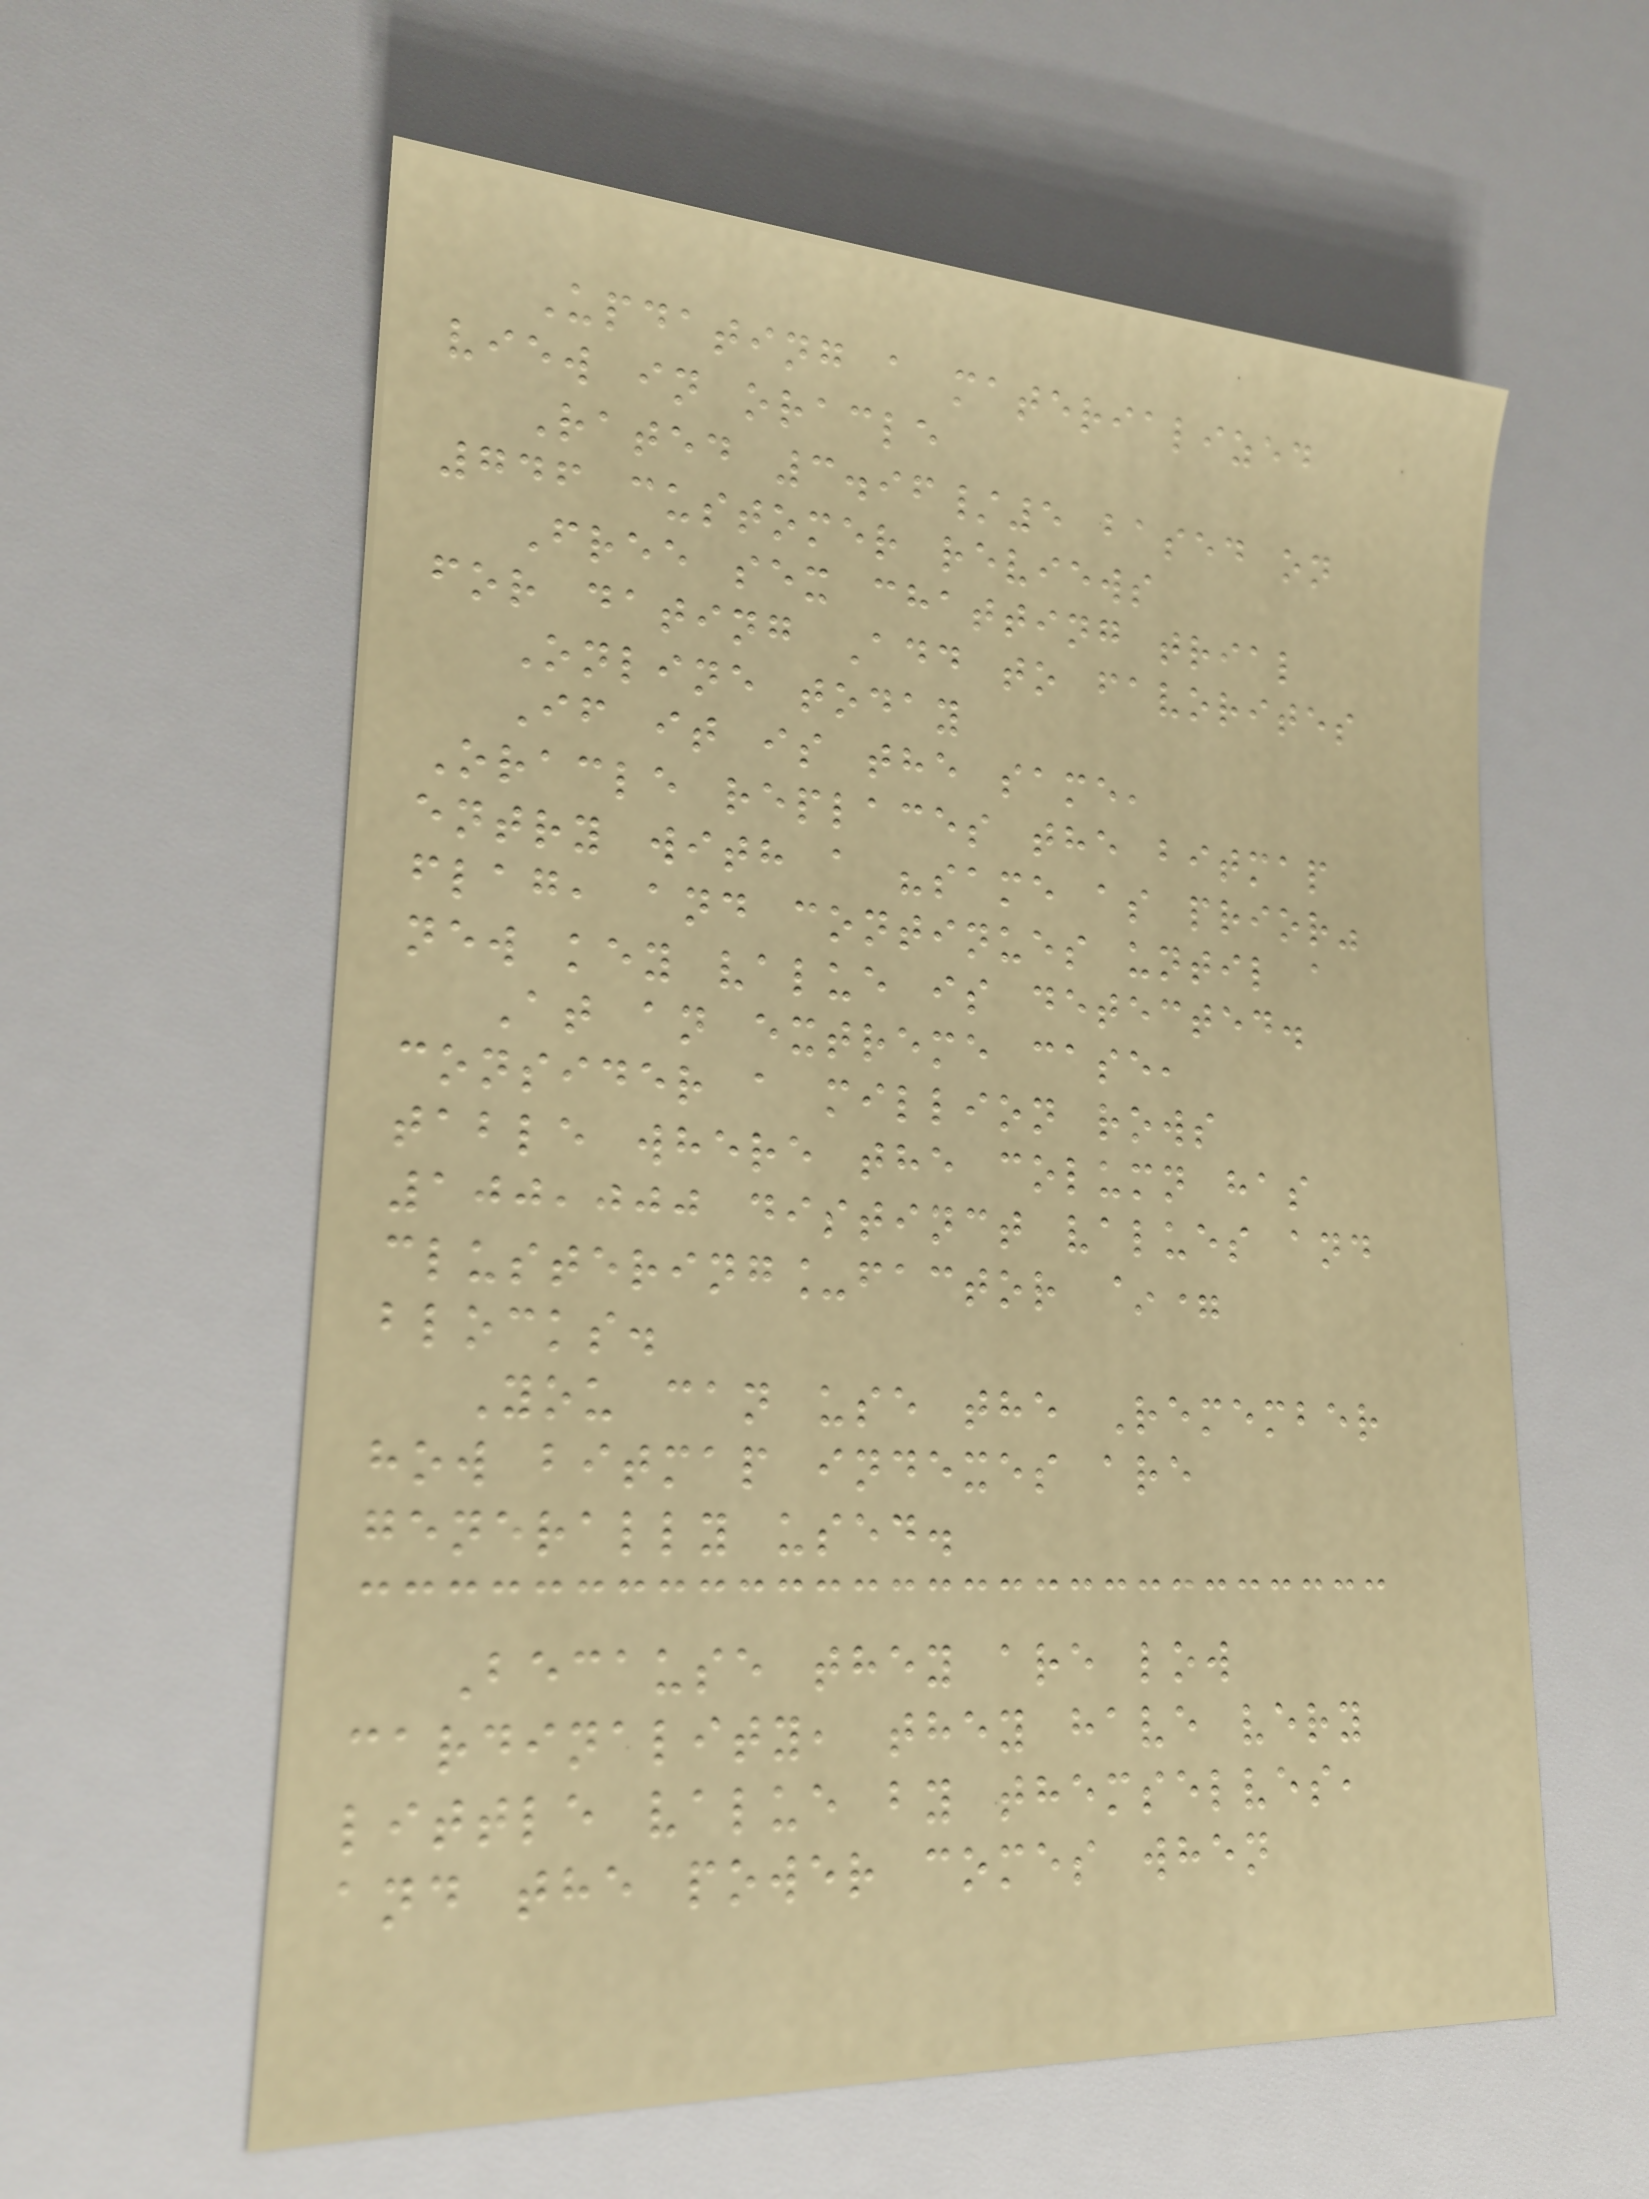Updating a materialized
view in oracle
Rated 3.96/5 based on
746 customer reviews
Free sex chatting trial
for dating Add to favorites
Online today
If it is the same,
Oracle replaces the bitmap
entry with a "same as prior"
flag, and continues until a
new key value is detected.
At an extreme case,
consider a million rows
table where the column has
100,000 distinct values and
clustering_factor ~=
blocks.
You can use the Remember
how bitmap indexes are
generally used.
Because they are low
cardinality, they have very
little value by themselves,
and the power comes when
